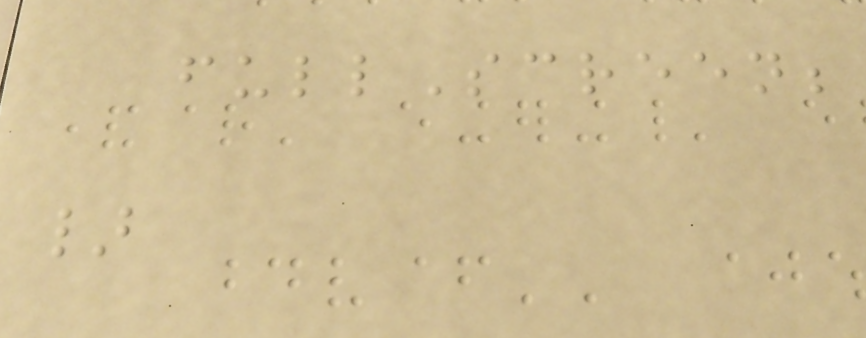fullScreen;
}
